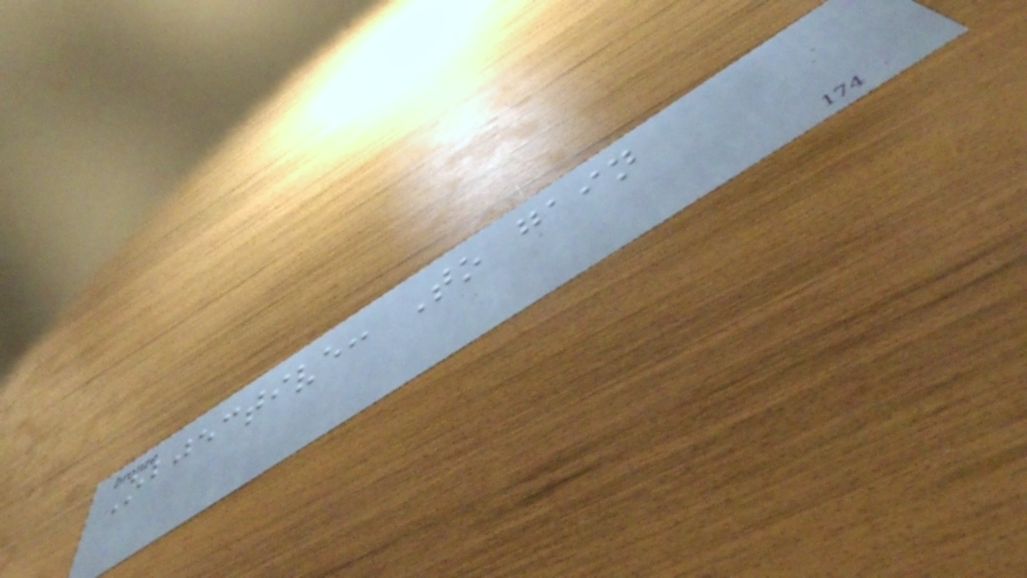Objective: To gain
